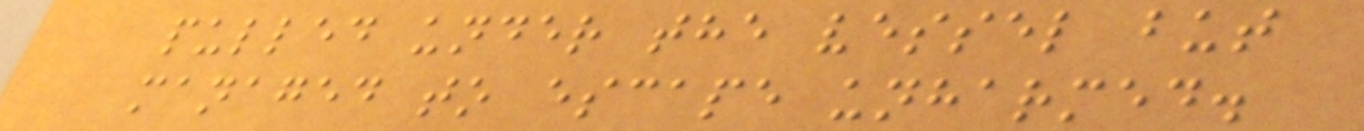pulled under the vessel but
managed to escape unharmed.
